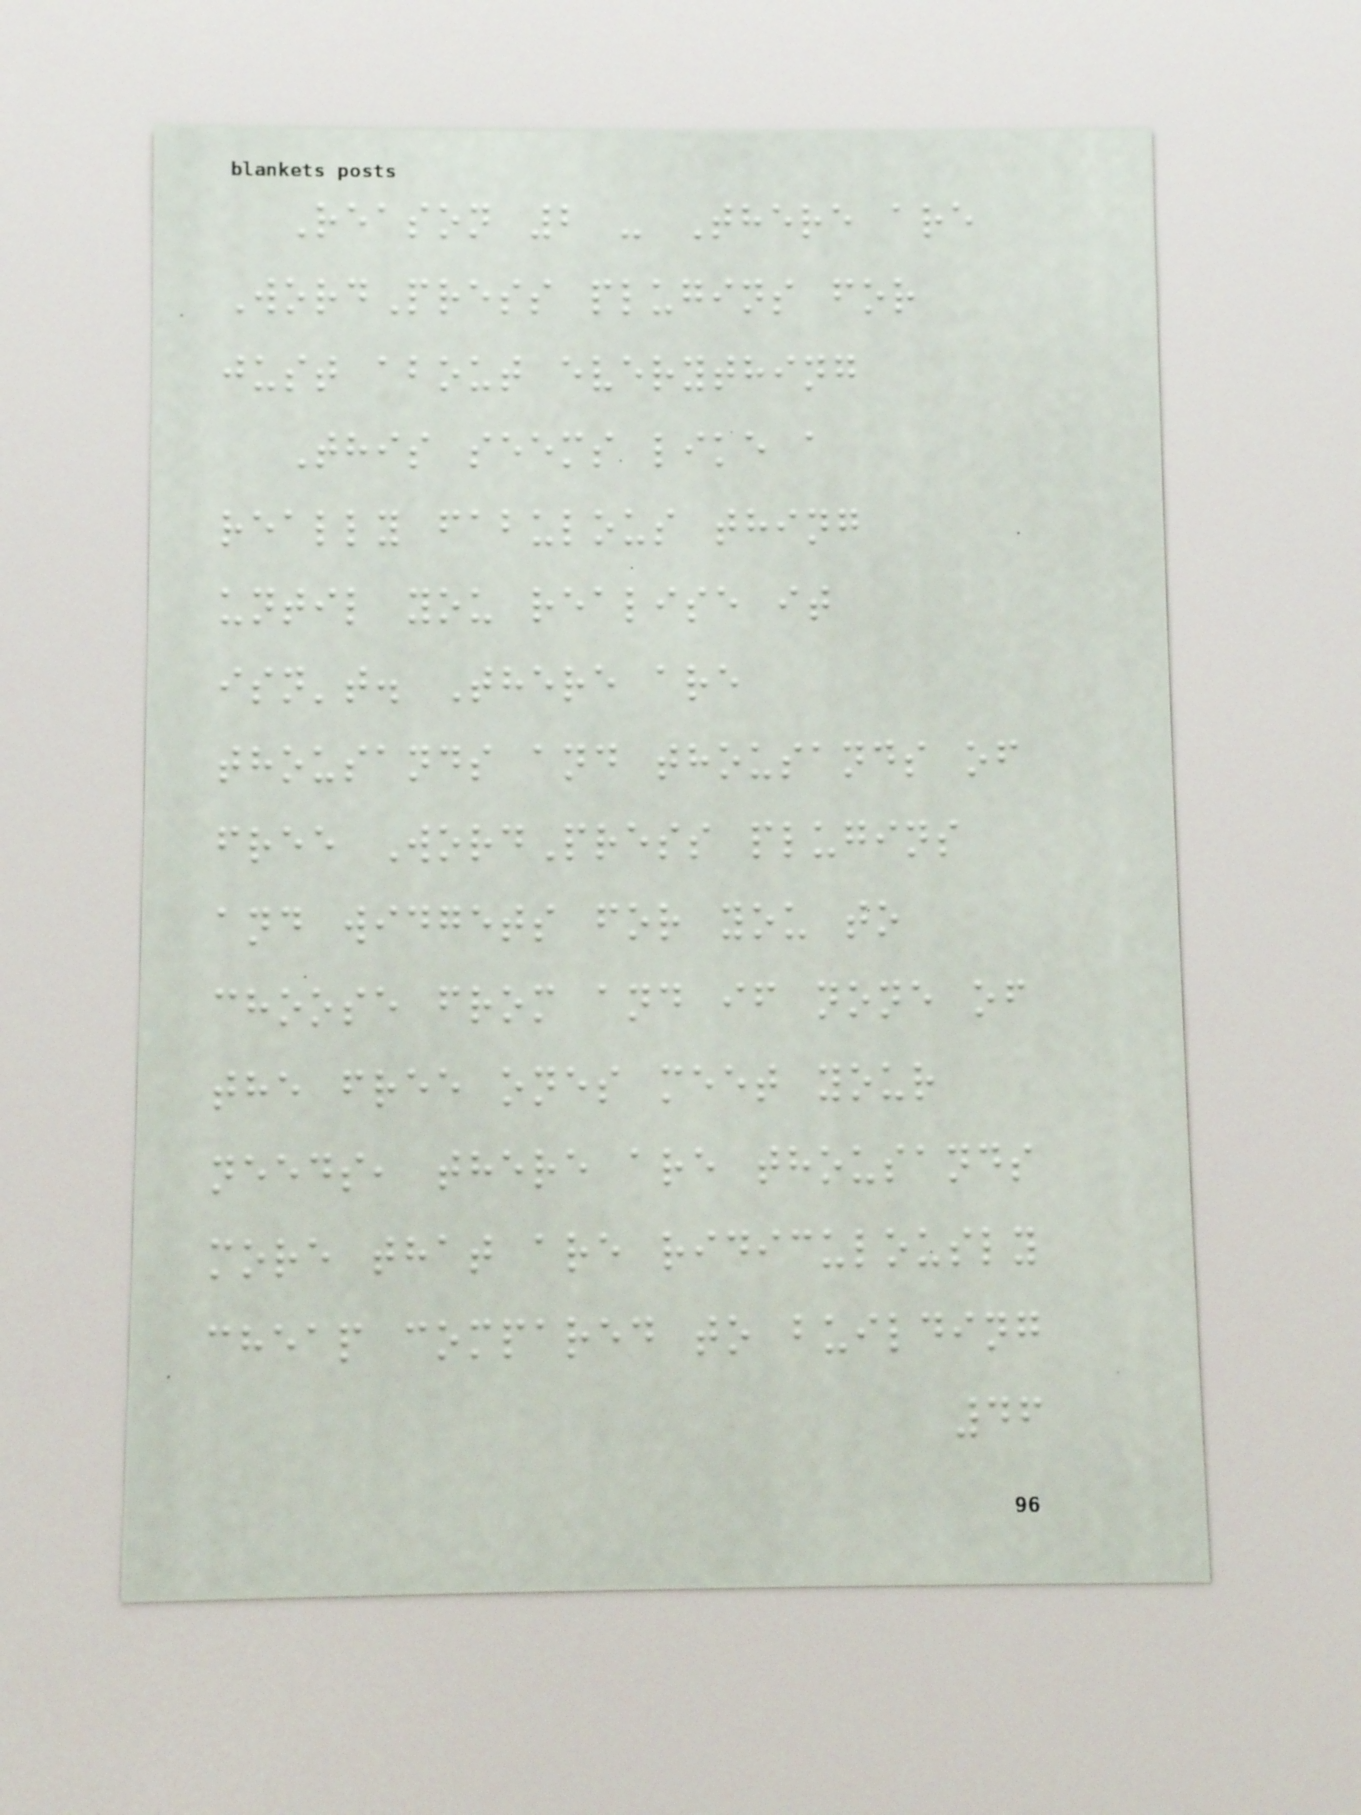Reason 2 - There are
WordPress plugins for
just about everything
This seems like a
really fabulous thing
until you realise it
isn't. There are
thousands and thousands of
free WordPress plugins
and widgets for you to
choose from and if none of
the free ones meet your
needs, there are thousands
more that are ridiculously
cheap compared to building
46
